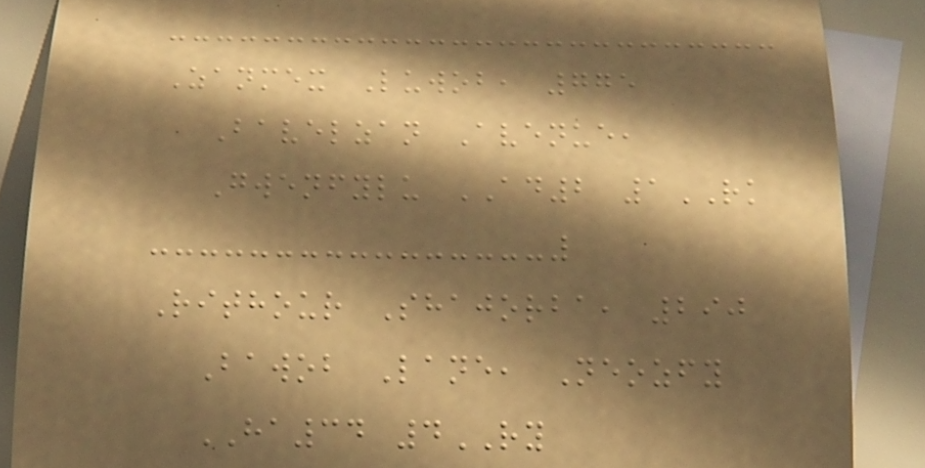Zanmex Luwob, 775
Bavelzan Avenue,
Gwenfylu AD2 1RK
Rithour Shajorba, 290
Bawob Lane, Neozfy
HA34 4RY
